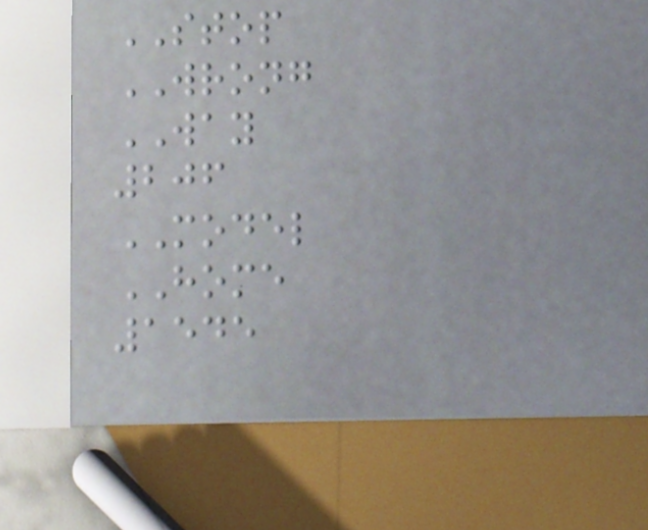STOP
WRONG
WAY
206
MODEL
HOME
1545
